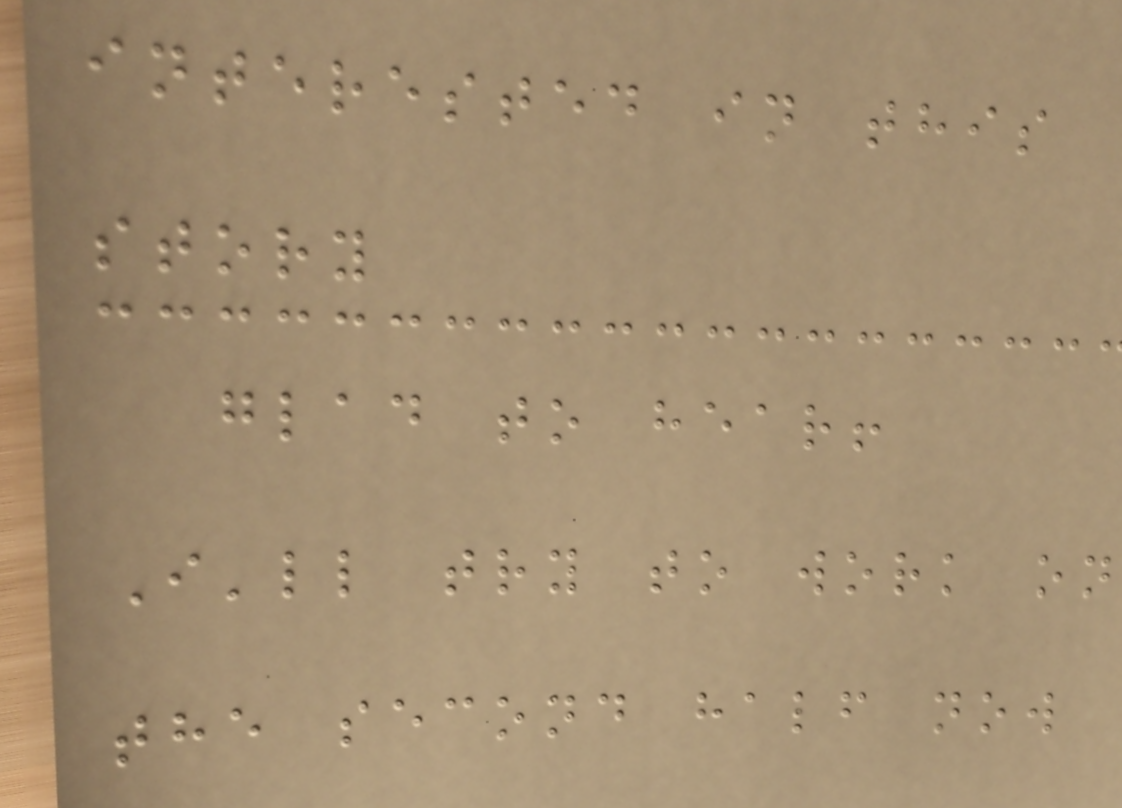interested in this
story
glad to hear!
I'll try to work on
the second half now
